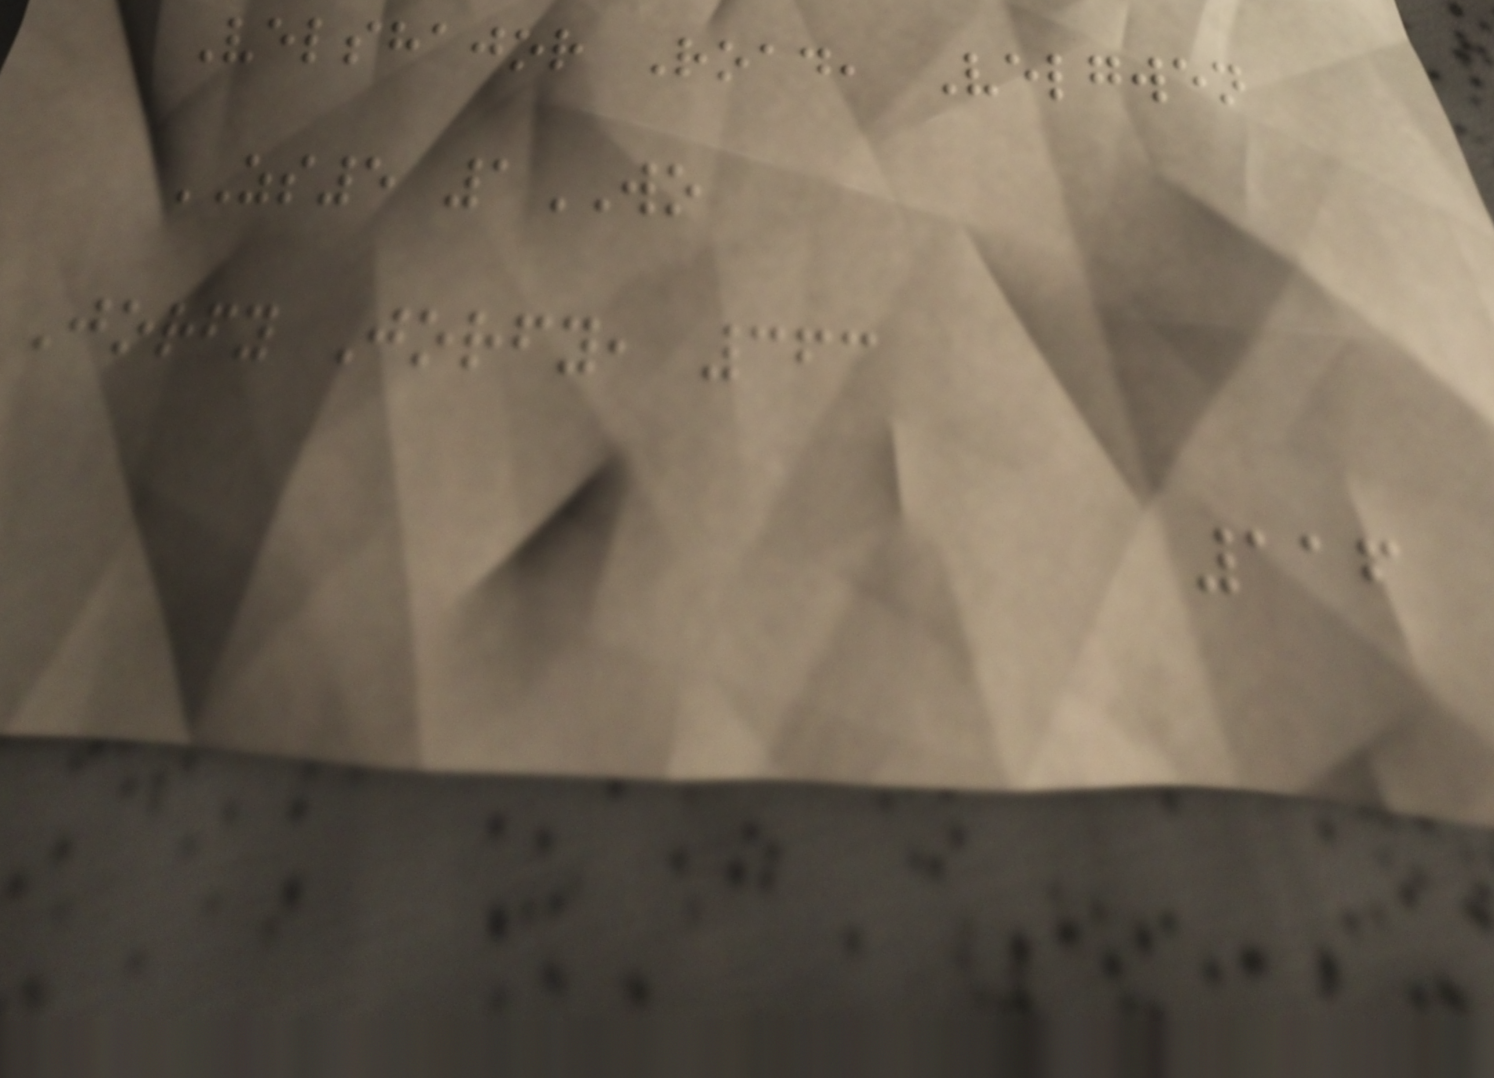Velshajor Road, Velgwen
ZS5 1WO
Jorfy Jorfy, 363
116
